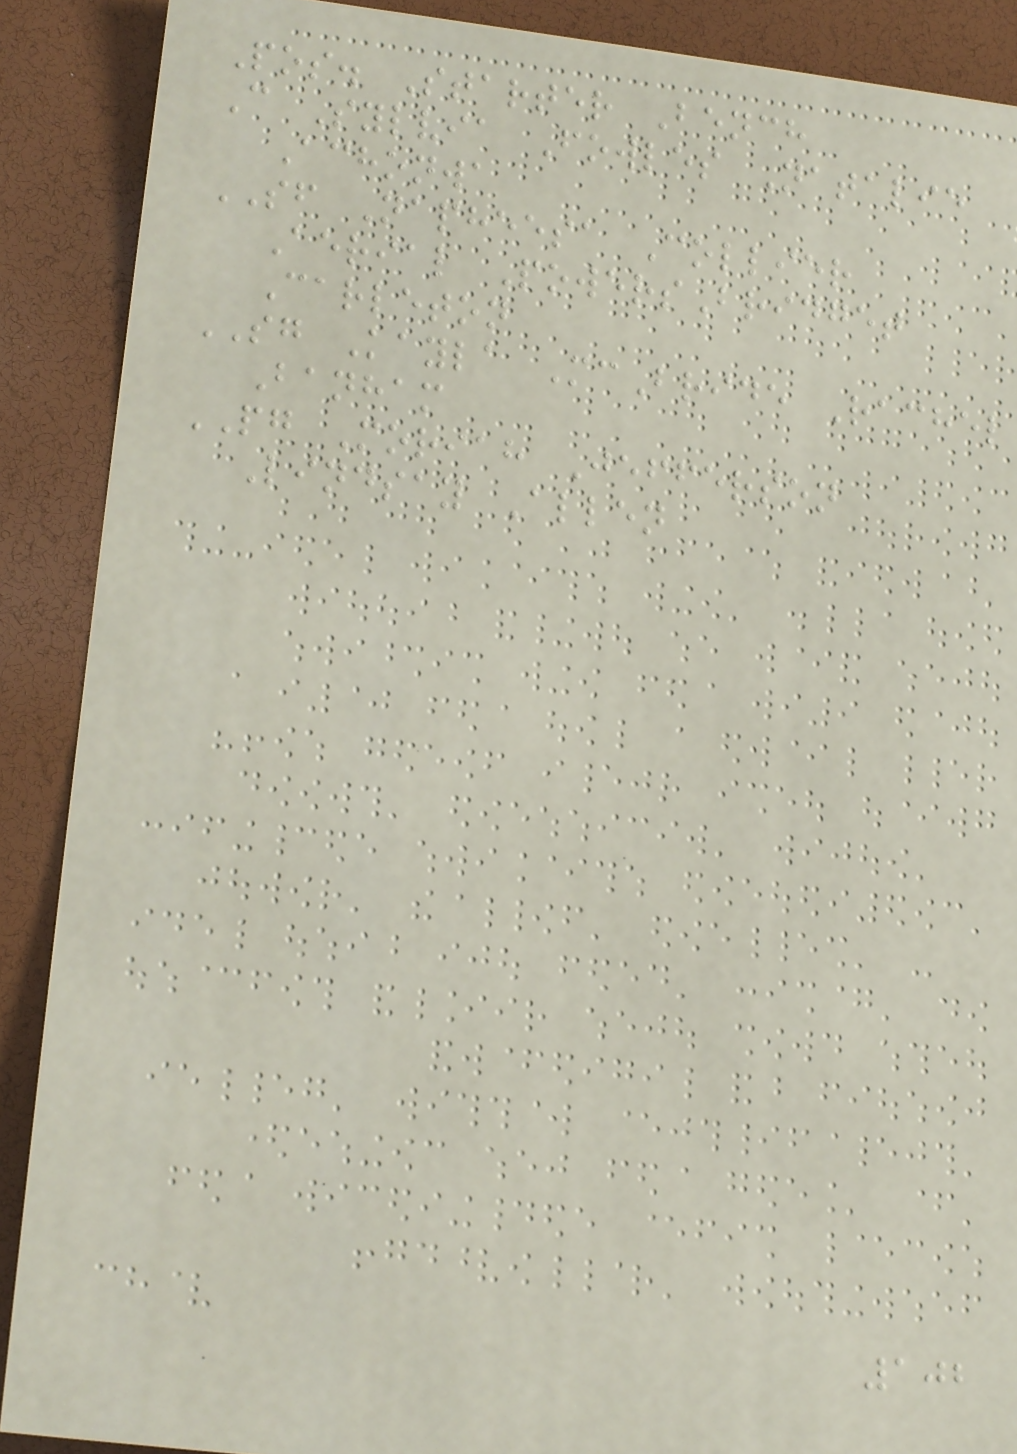Pos. Starter Bench
C Sylvia Fowles Natalie
Achonwa
SF Napheesa Collier
Aerial PowersBridget
Carleton
SG Kayla McBride Rachel
Banham
PG Moriah Jefferson
Lindsay Allen
102
